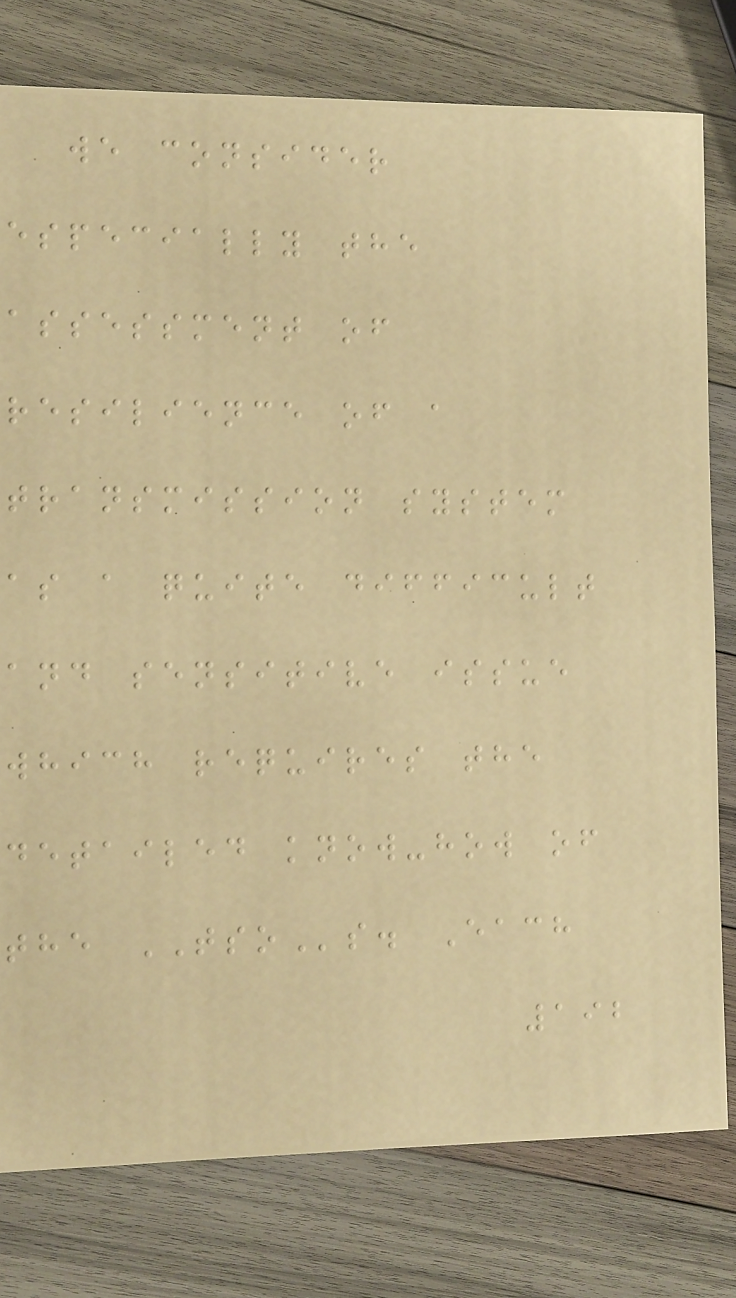we consider
especially the
assessment of
resilience of a
transmission system
as a quite difficult
and sensitive issue
which requires the
detailed know-how of
the TSOs. Each
192
